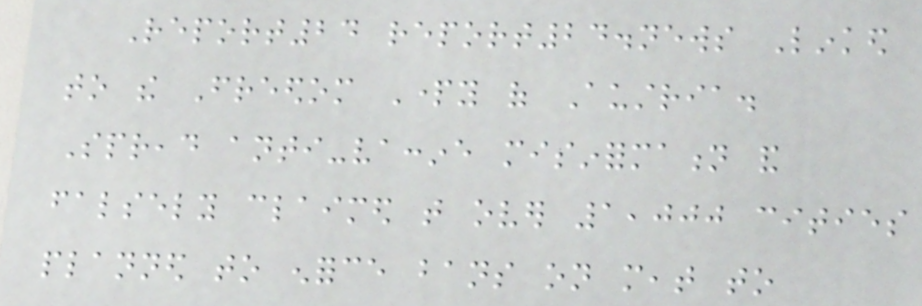Report24 report24.news Linked
to the Freedom Party of Austria.
Spread anti-vaccine misinformation and
falsely claimed that over 1,000 cities
planned to enforce bans on meat to
